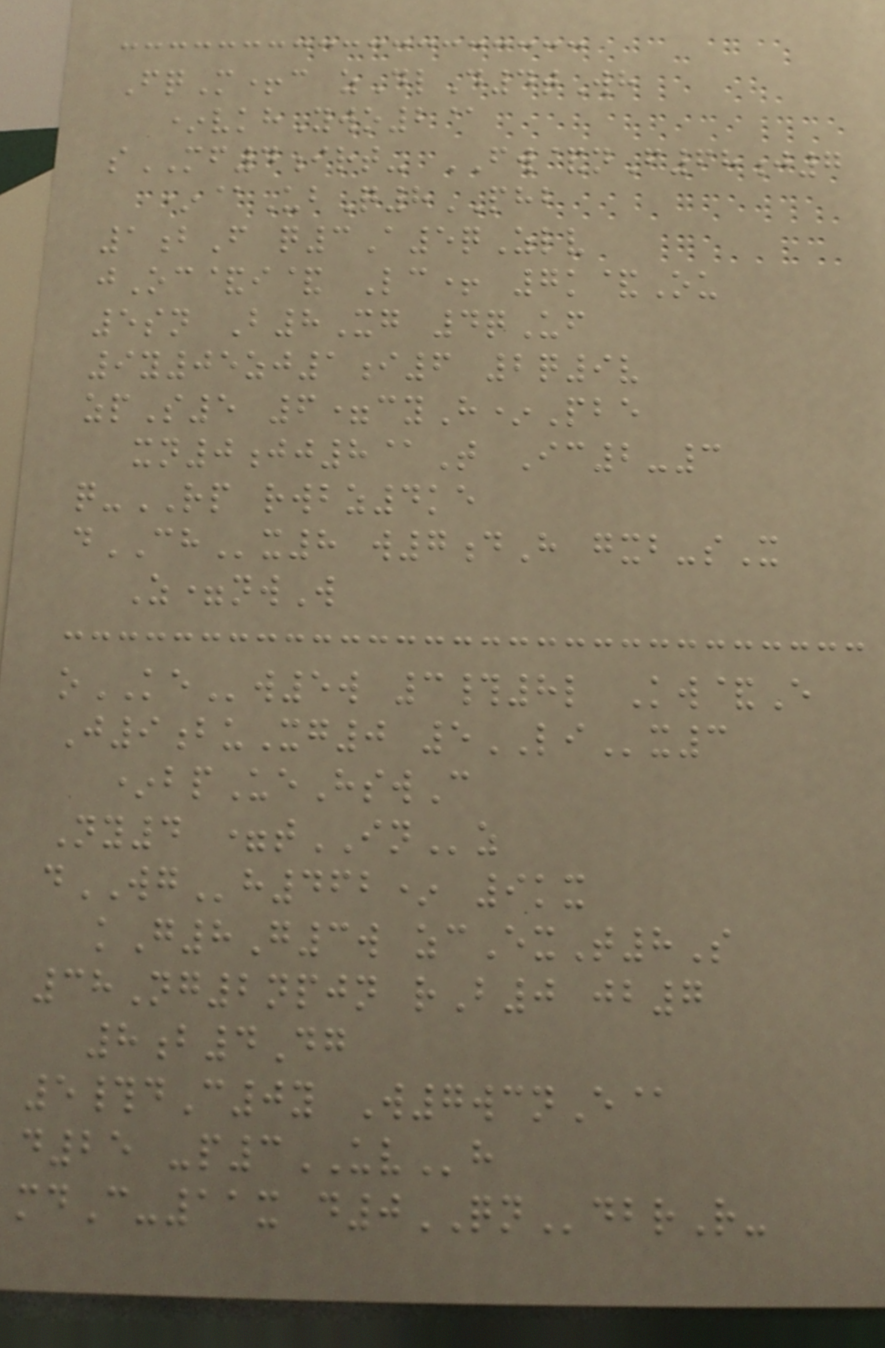FqM+c zDlD4tWh
*vkhYwo2@
sMF4irt- FW&nF68j7
*@UbQ8PHB
1bF q3A5qZlv
jOc&i& Lc+ 7k&Ou
5sn B8Xg 4qUf
9y05zj1i6 2q9v
zpS5 6=cyH*Pbe
xn0jj8@T Ic2-3
q-RP rwbz4ke
dCHx8 w7dH gxb-sX
Z=nwW
oKEw5w 3#8l Kw&E
J9buXg0 5LIx3
*bpUeHswC
Ny4 =tINz
dWGh462* 9kx
kG8G3w zcExT8S
38Ng2npjn rB0 jb7
8b4Dg
5#dC0y W7wcnE@
d25 -p3UVh
mdC-11x d0QNdbrR-
